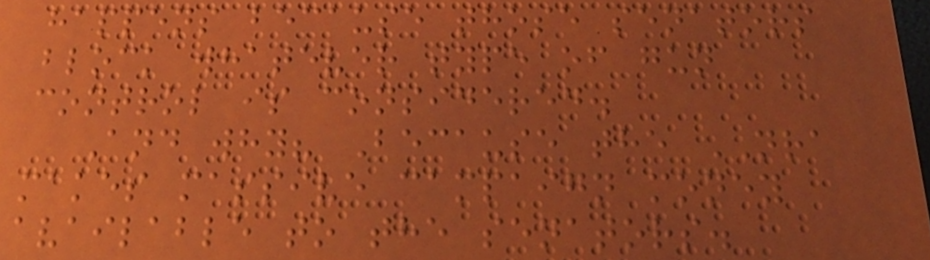happens because those senators
block whatever type of gun
control is considered.
And why? Because the NRA
makes massive campaign money
available to the senators.
